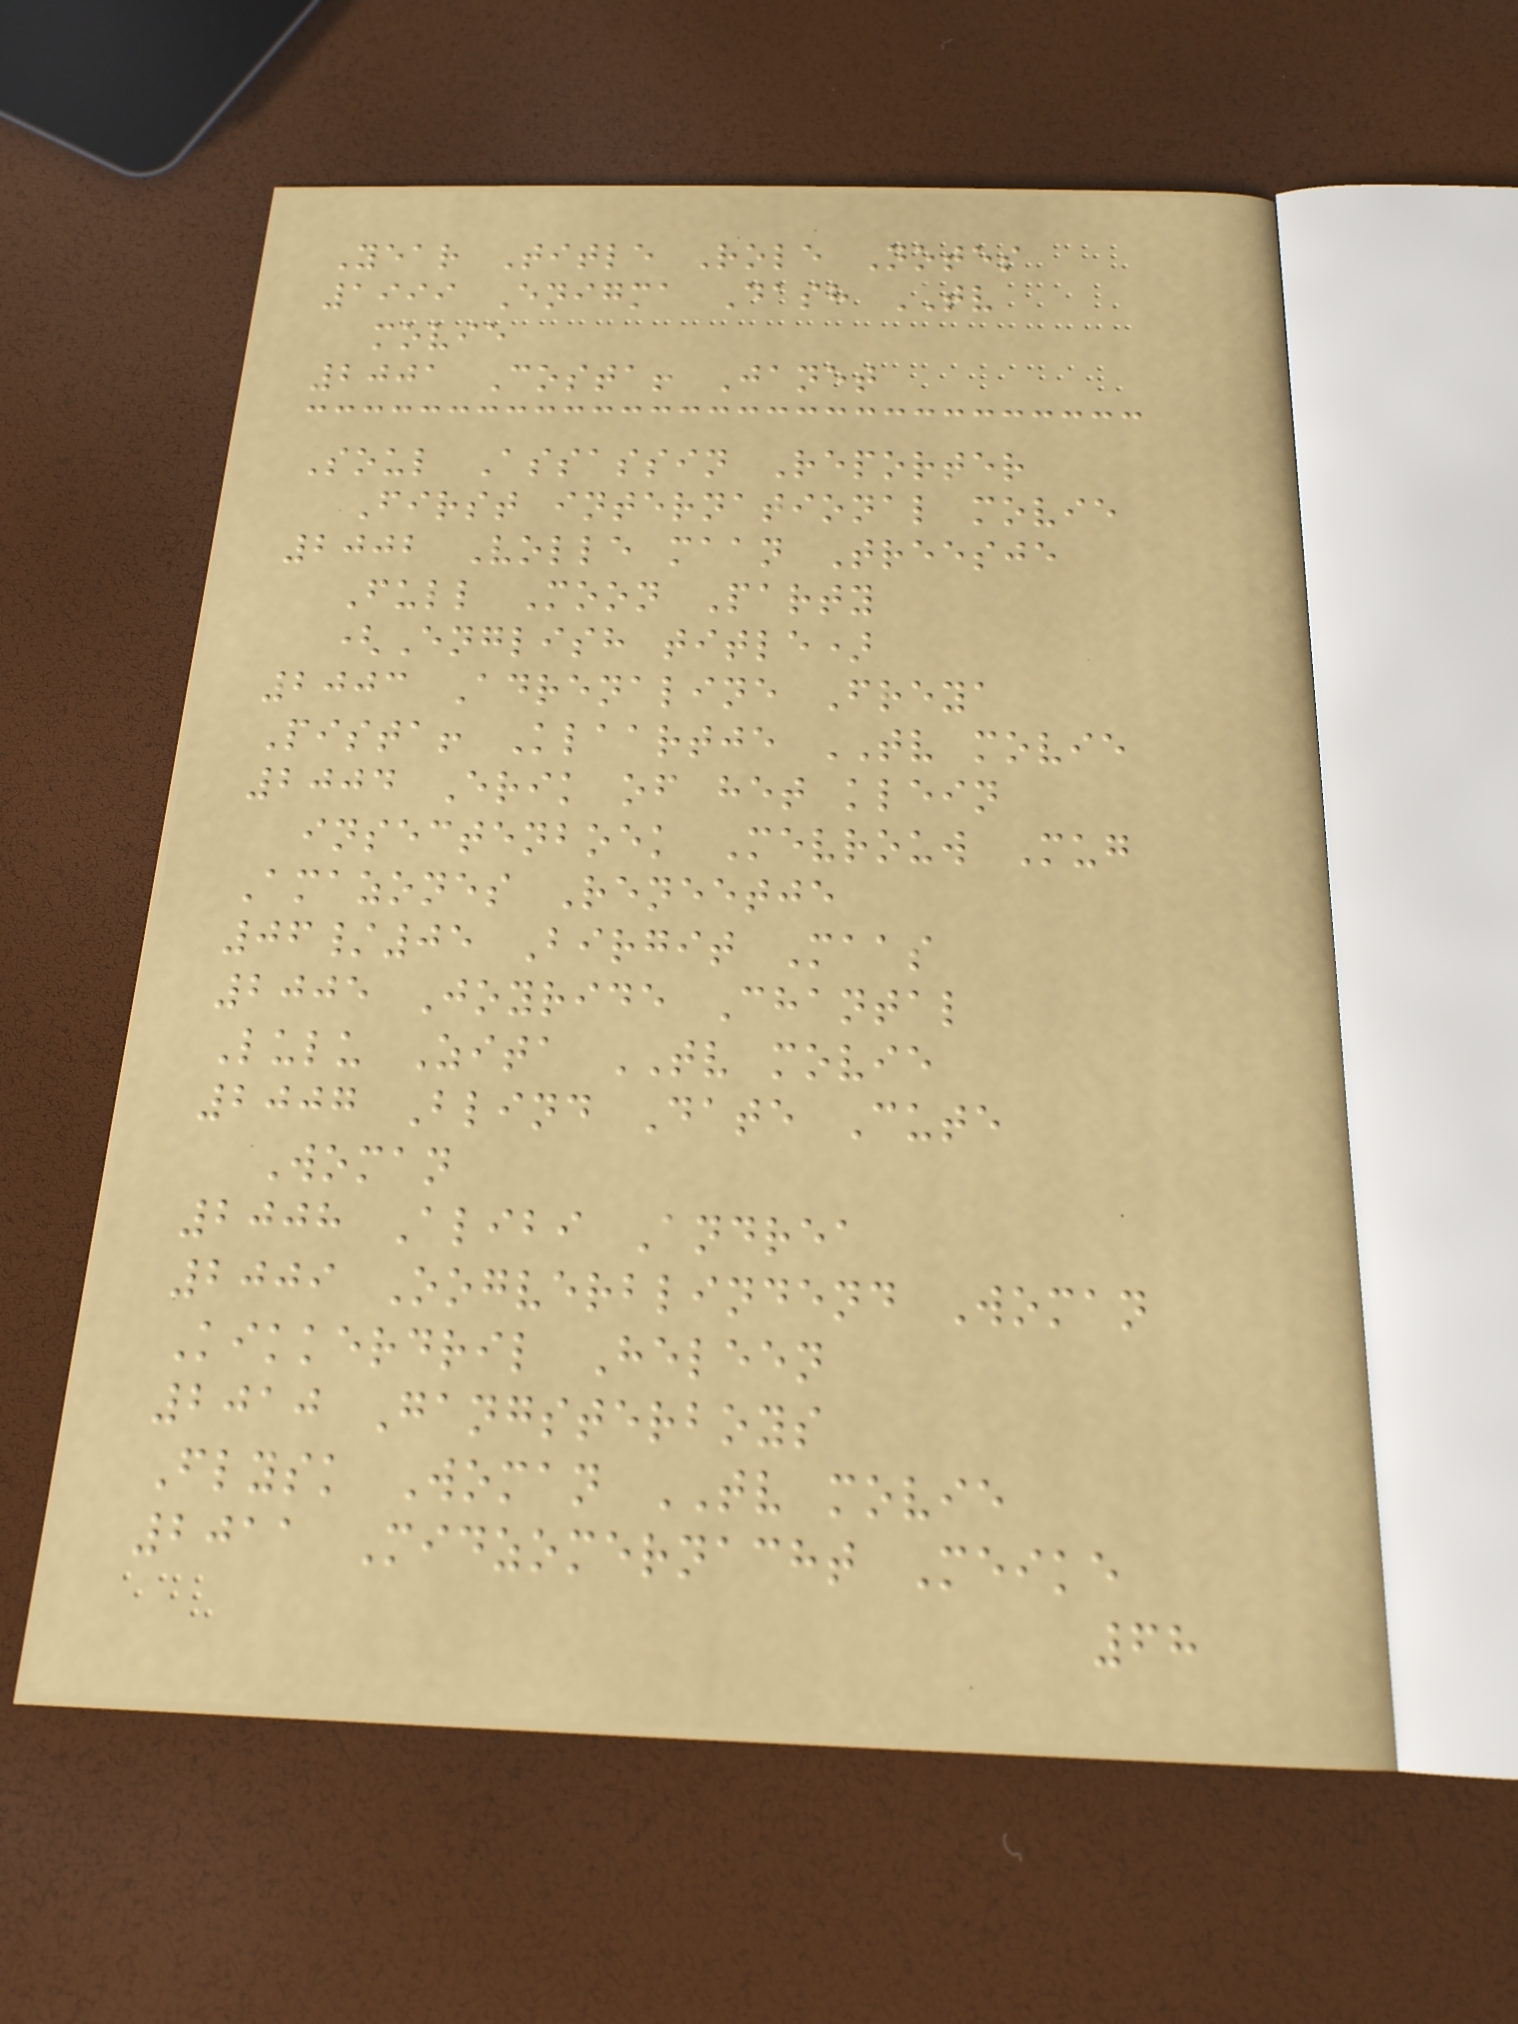Year Title Role Notes
1999 Enigma Dash TV
movie
2001 Costa! Janet
Soul Assassin Reporter
First international movie
2002 Volle maan Treesje
Full Moon Party
(English title)
2003 Adrenaline Freya
Pista! Klaartje TV movie
2004 Erik of het klein
insectenboek Mevrouw Mug
Amazones Reneetje
06/05 Birgit Maas
2005 Joyride Chantal
Lulu Zita TV movie
2007 Blind Date Cute
Woman
2008 Alibi Andrea
2009 Oogverblindend Woman
Kikkerdril Heleen
2010 Gangsterboys
Flysk Woman TV movie
2011 Midzomernacht Meike
68
